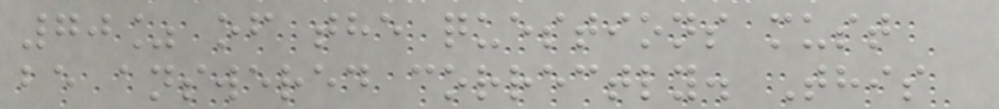70% of the questions must
be answered correctly. This
